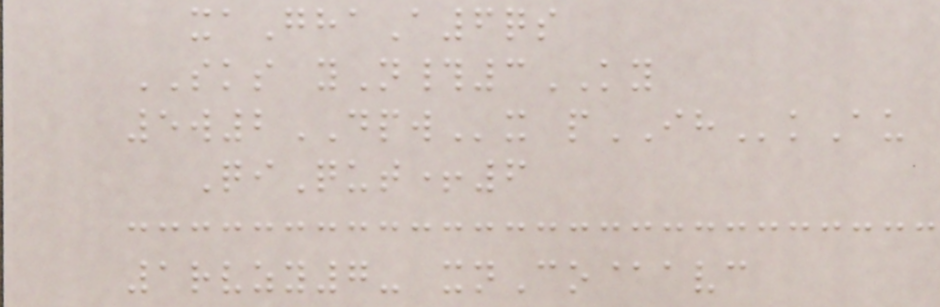xaGhaA6qs
SKS yN#3KY
5w2DPWx pIHkAu
QiQut+6
1rvzy7- xnCo@avc
